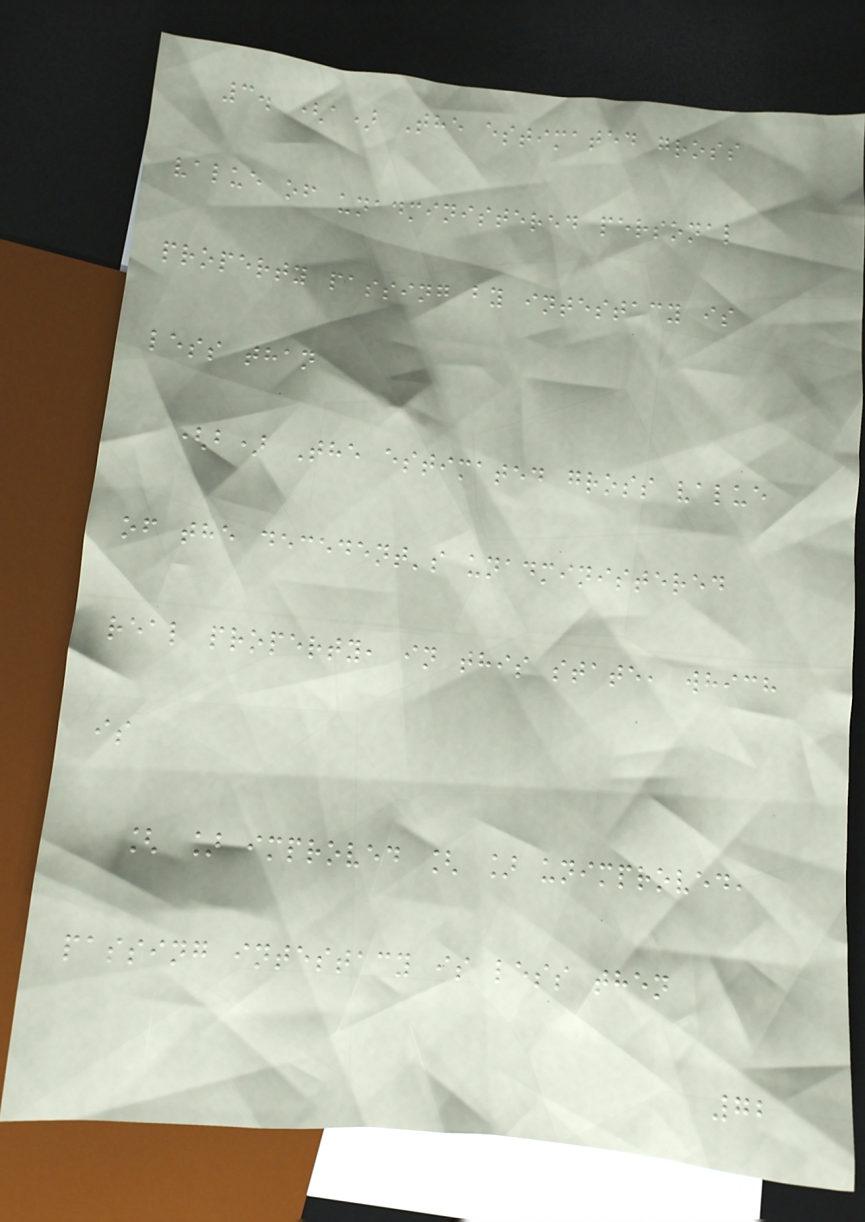3. (a) The estimated gross
value of unadministered personal
property passing by intestacy is
less than
(b) The estimated gross value
of the decedent's unadministered
real property, in this state, which
is
[ ] improved [ ] unimproved,
passing intestacy is less then
72
